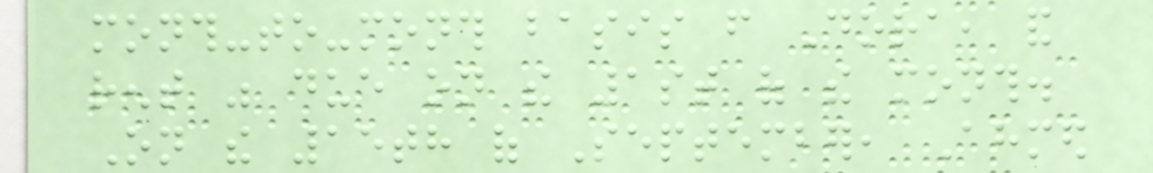month-to-month basis from Dora, and
rent was due on the 1st of the month.
On the 15th of September, Ahmed
